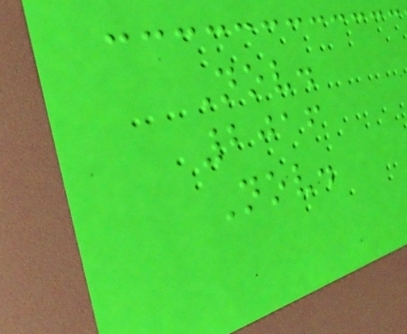Nov.
2016
Nov.
